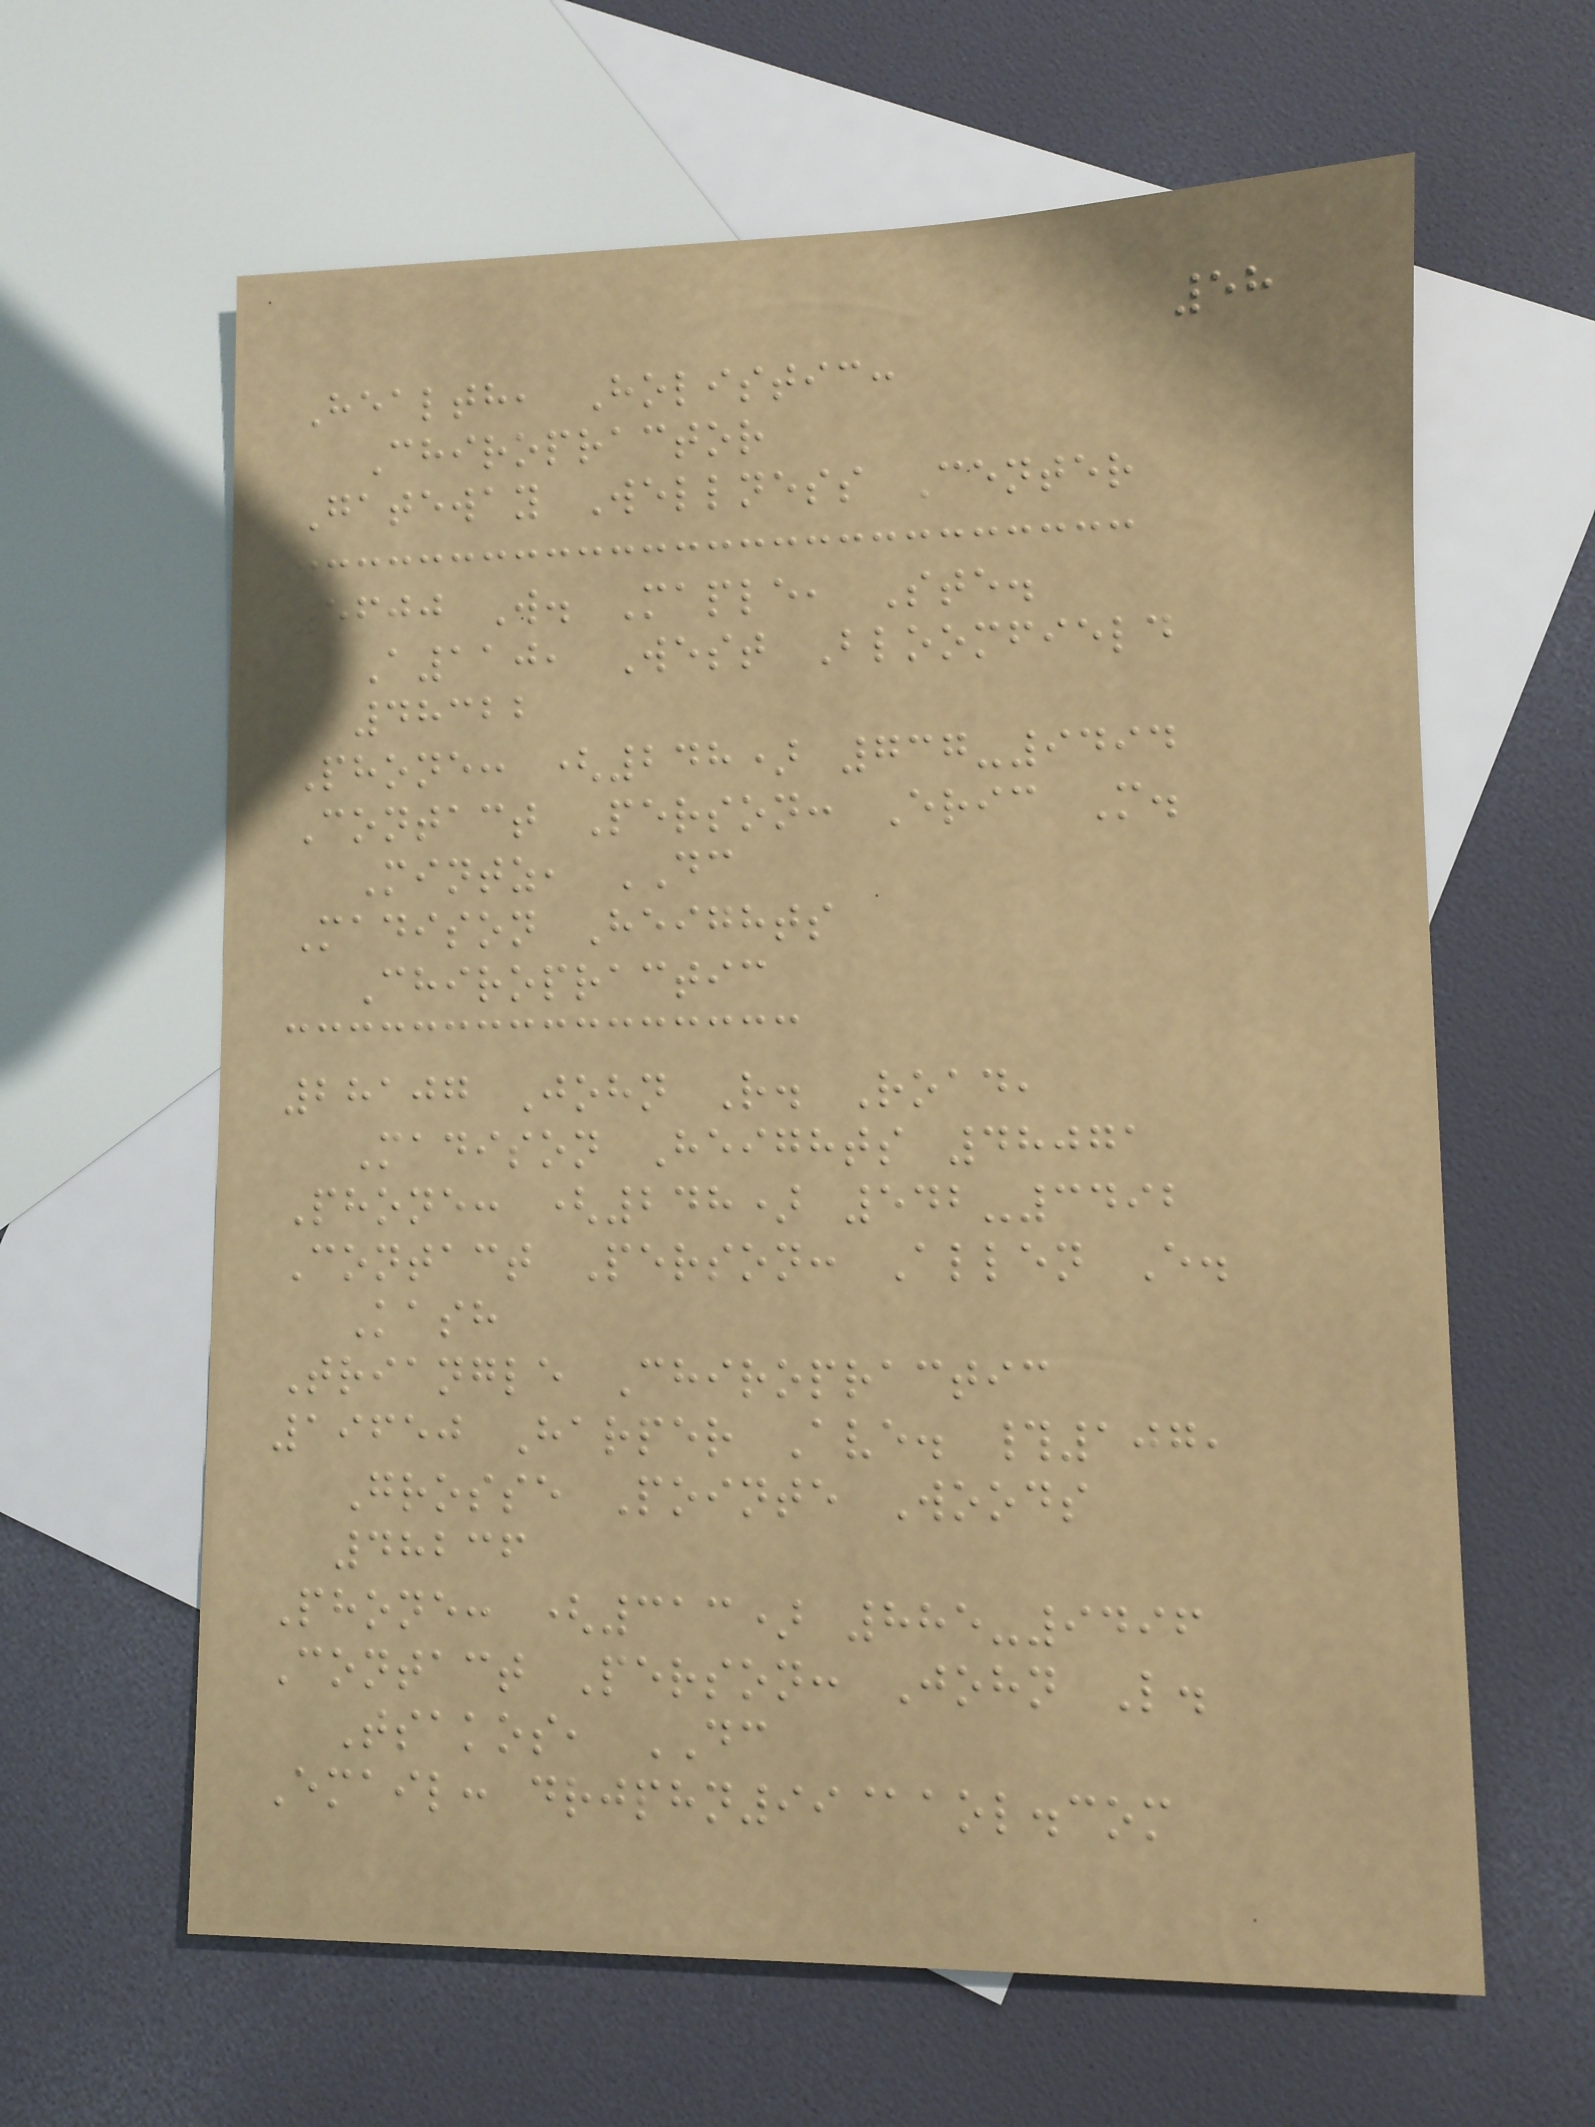58
Health, Holistic:
Chiropractor
Gateway Wellness Center
5600 W. Maple, Ste.
A110, West Bloomfield
48322
Phone: (248) 737-9494
Contact Person: Eric M.
Mintz, DC
Madison Heights
Chiropractic
28107 John R. Road,
Madison Heights 48071
Phone: (248) 542-3492
Contact Person: Allen E.
Kash
Triangle Chiropractic
19650 Harper Ave. #107,
Grosse Pointe Woods
48236
Phone: (313) 885-9496
Contact Person: John L.
Tsakos, DC
Email: drjphn99@aol.com
